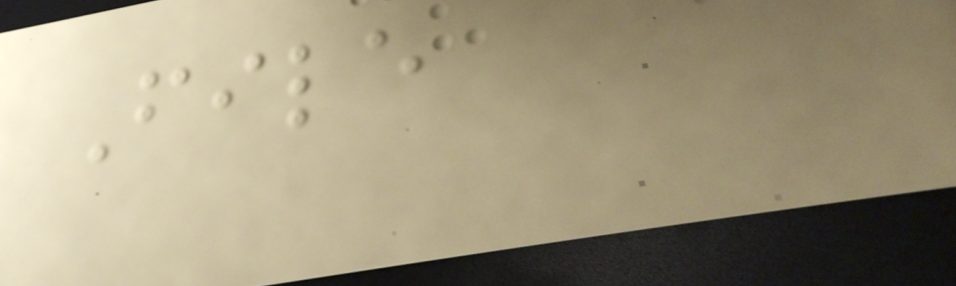File
